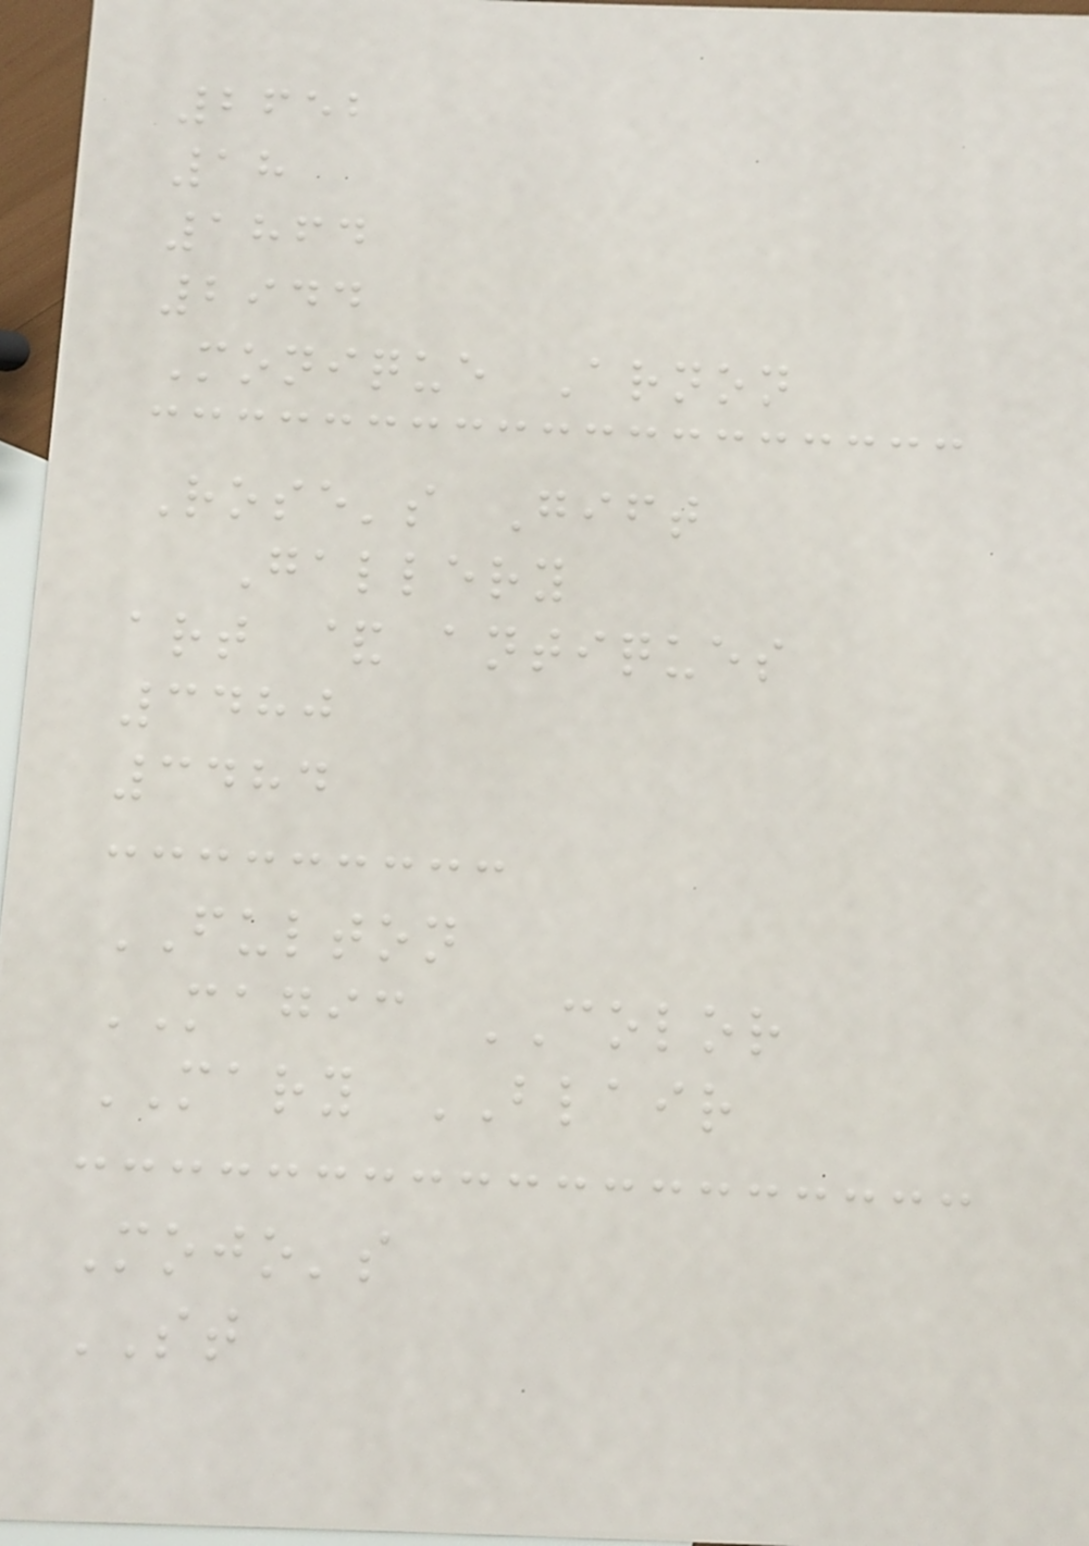2652
18
1864
2944
Monique Arnon
Rose's Gift
Gallery
art & antiques
3480
3484
FULTON
MAGIC COLOR
MARY BLAIR
Mojo's
ST
